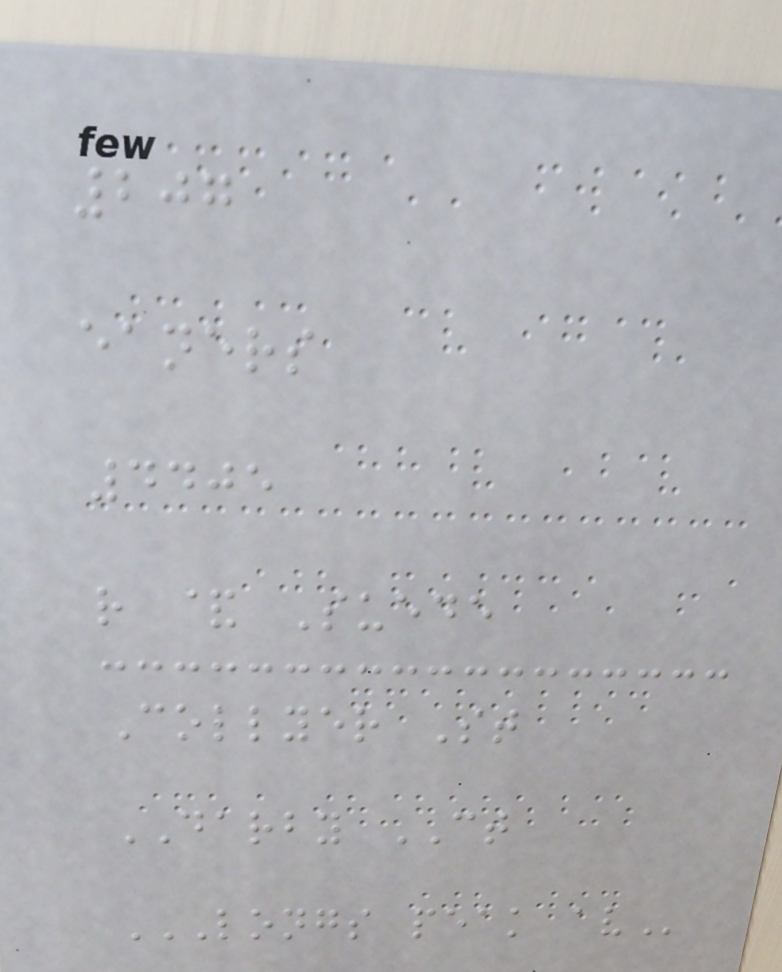207
eaners
4405
r & Suede
Collyer St
DARBY CT
LONGS PEAK AV
